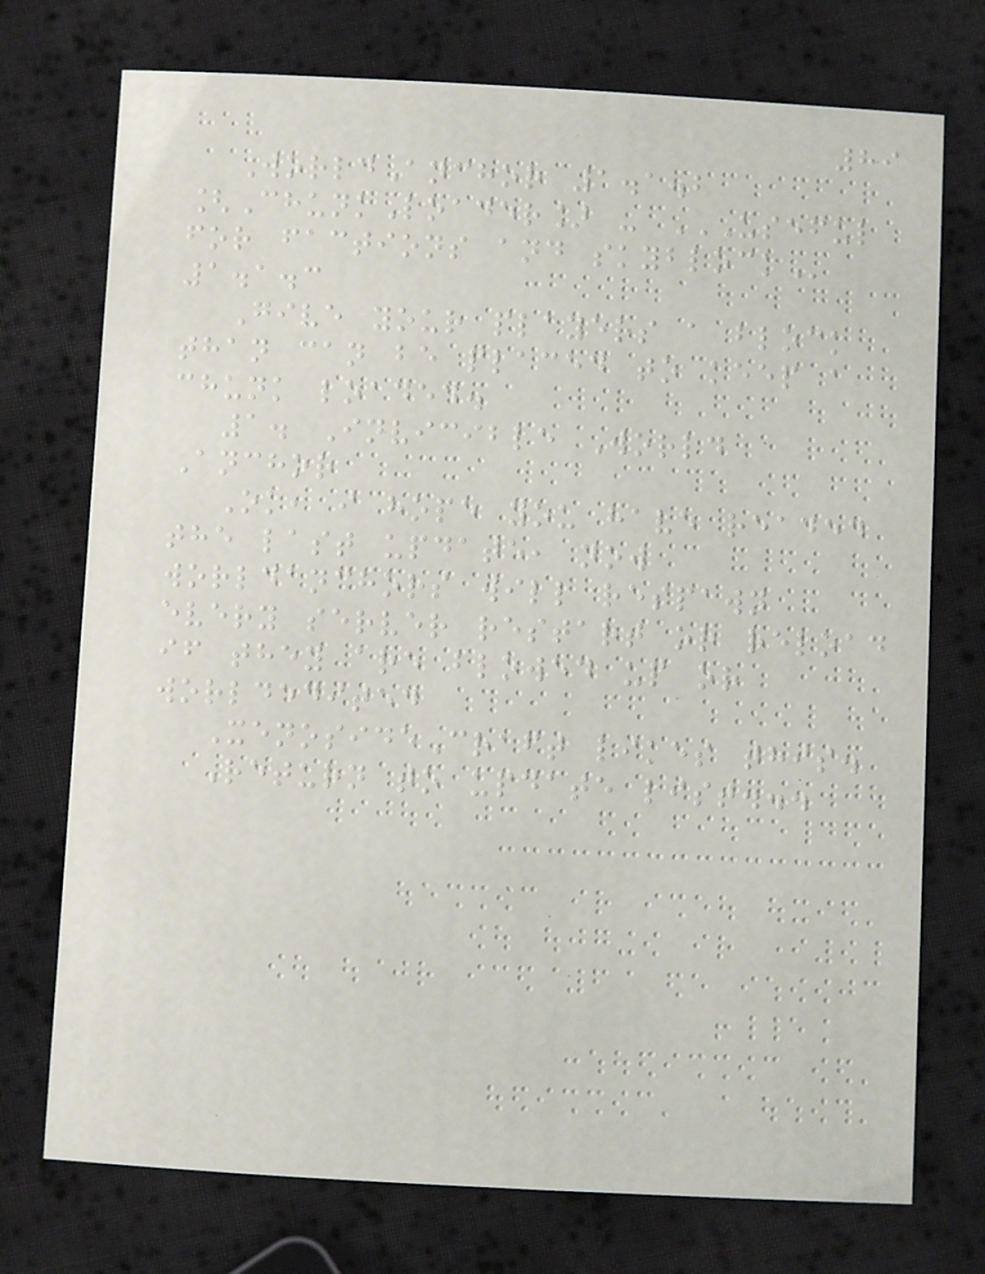89
WorldAnchor 1.1.2
[ChunkLoader] - USEFUL
FOR FACTIONS AND SKYBLOCK
1.1.3
Give your players a block
than can be placed to keep a
chunk loaded.
1. Invicible World
Anchor
Ok, i hope you have readed
the last update, now
worldanchors will respawn
every server restart or reload
if they are blowed up or
worldedited
XenosideCraft likes this.
Return to update list...
